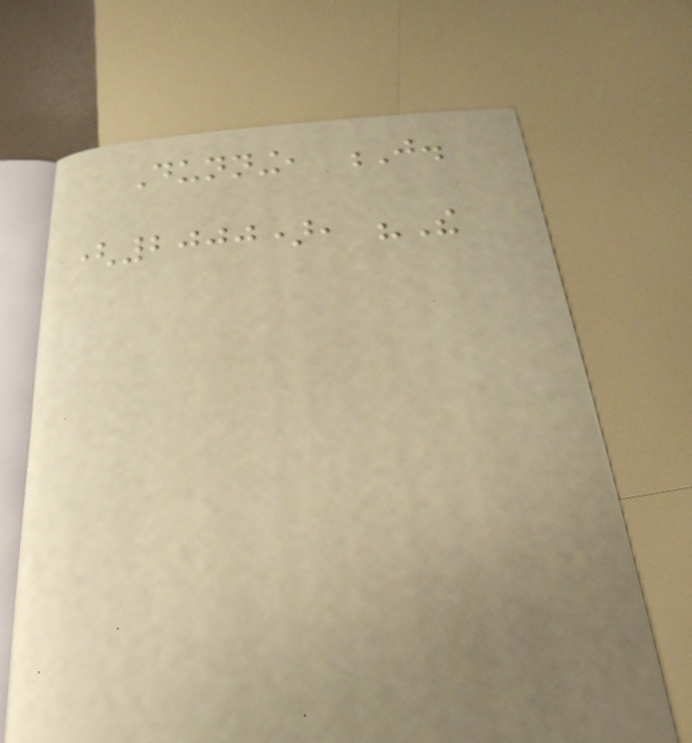Dunning, J.
(2000), "The
